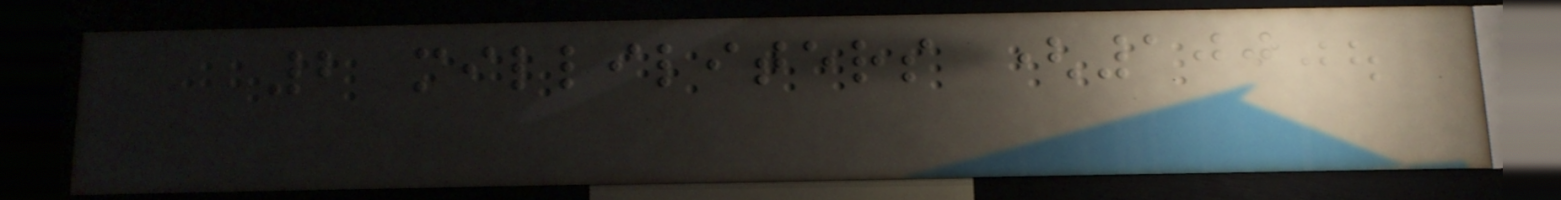2 milliliters (100
